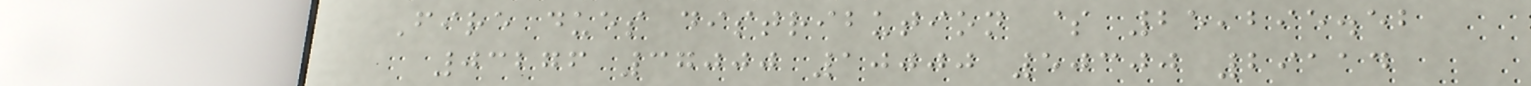Fire dues distribution $ 25,295.52
03276 37000 10000 50300 29114
